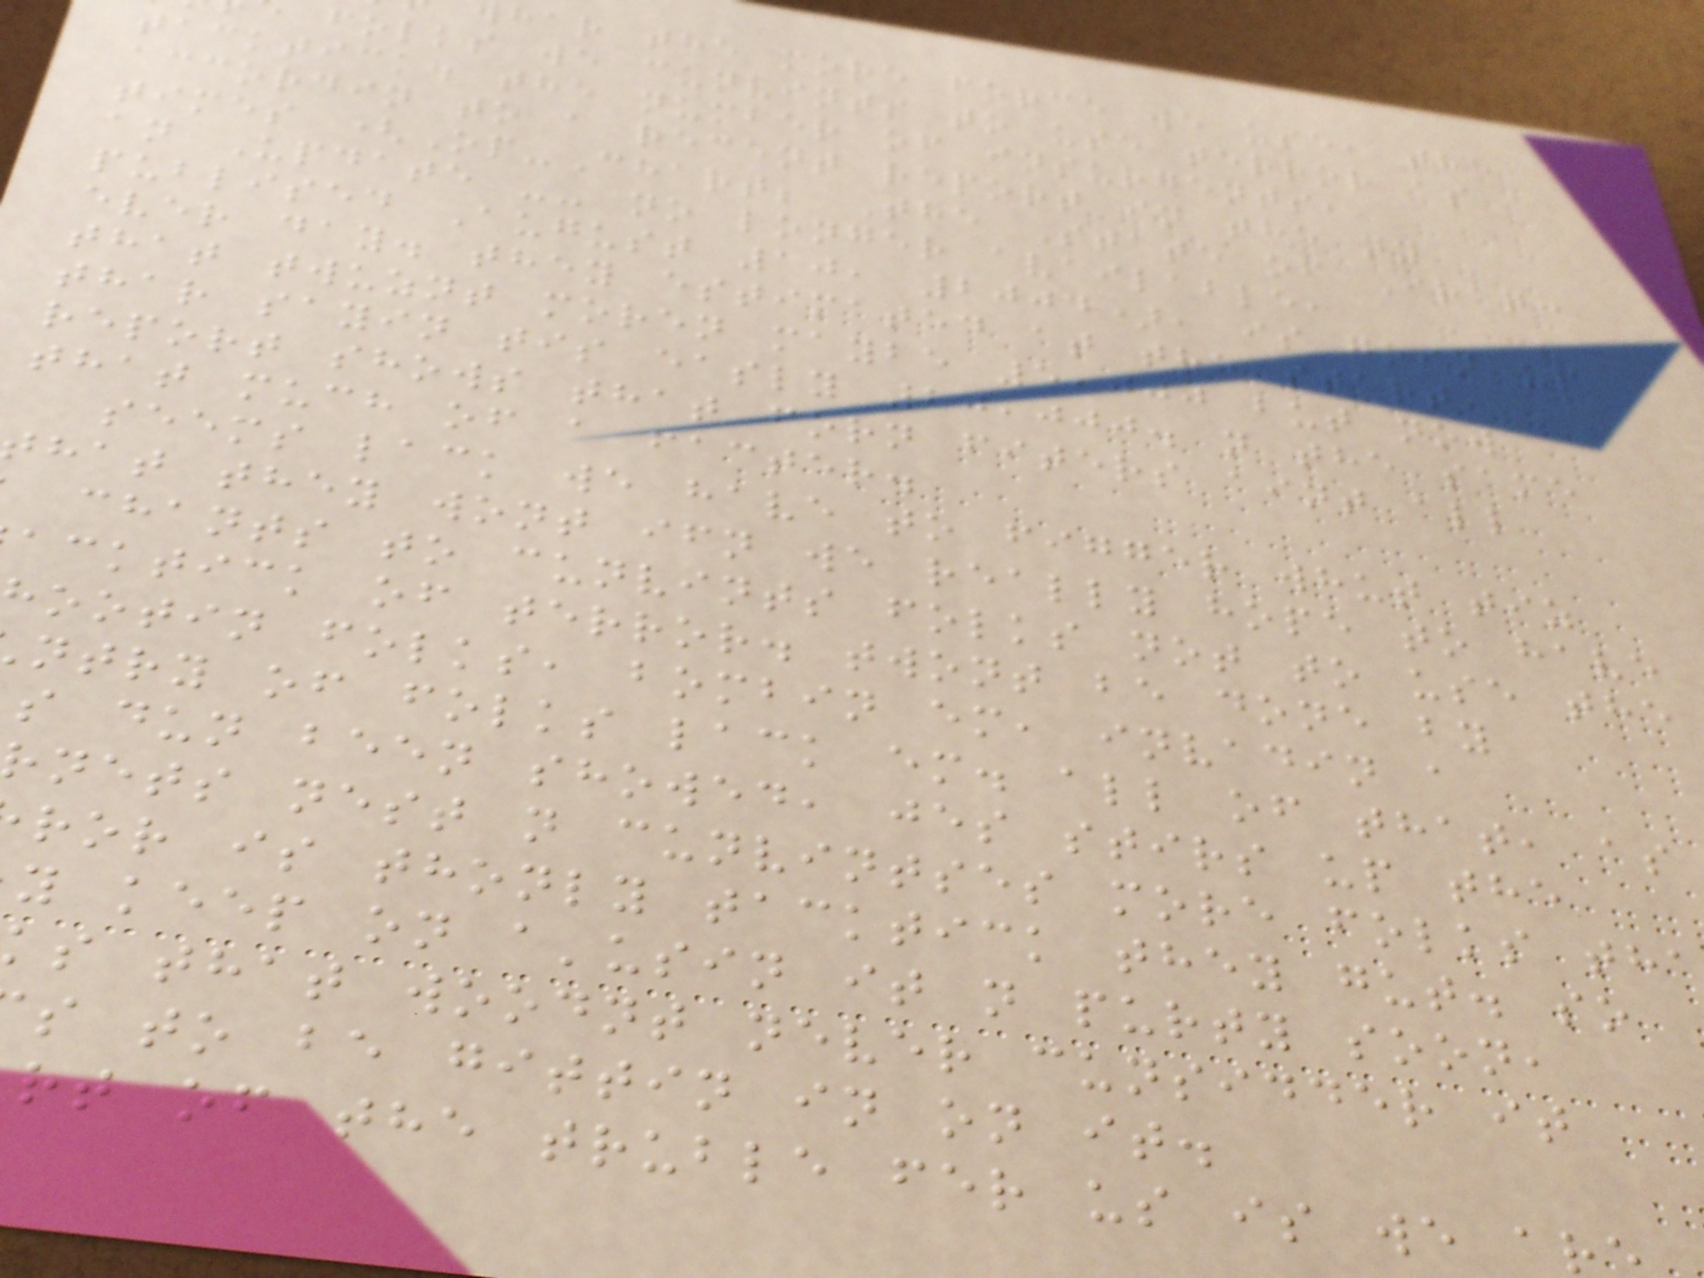har the more force we use, the
folks we cunvints to use terror as a
tacktick. the number of insurgents,
accordin to a recent report in the ny
times (Op-Chart; The State of Iraq:
an Update -- no longer available,
publised August 10, 2004), is goin up
ever day. they estimated at the start
that twuznt moren maybe 5,000 but now
thar sayin tis easly 20,000. n the same
report shows that forn fiters aint all
that much of a facter.
seems lack we have to figger whut tiz
hat they wont ifn we really hope to have
chants to cunvints folks not to use the
acktick of terror. twont be done by
ootin folks, bombin em, invadin a
ntry of folks lack em. all of that, as
s dun been showed, jes stirs up the
nets nest n cunvintses more folks tha
ror is thonly tacktick they gut. so
y keep on a'usin it n purty soon,
s that woodnt never cunsidder it
s to be gittin in on it.
rt of the truble fer us is we ar
